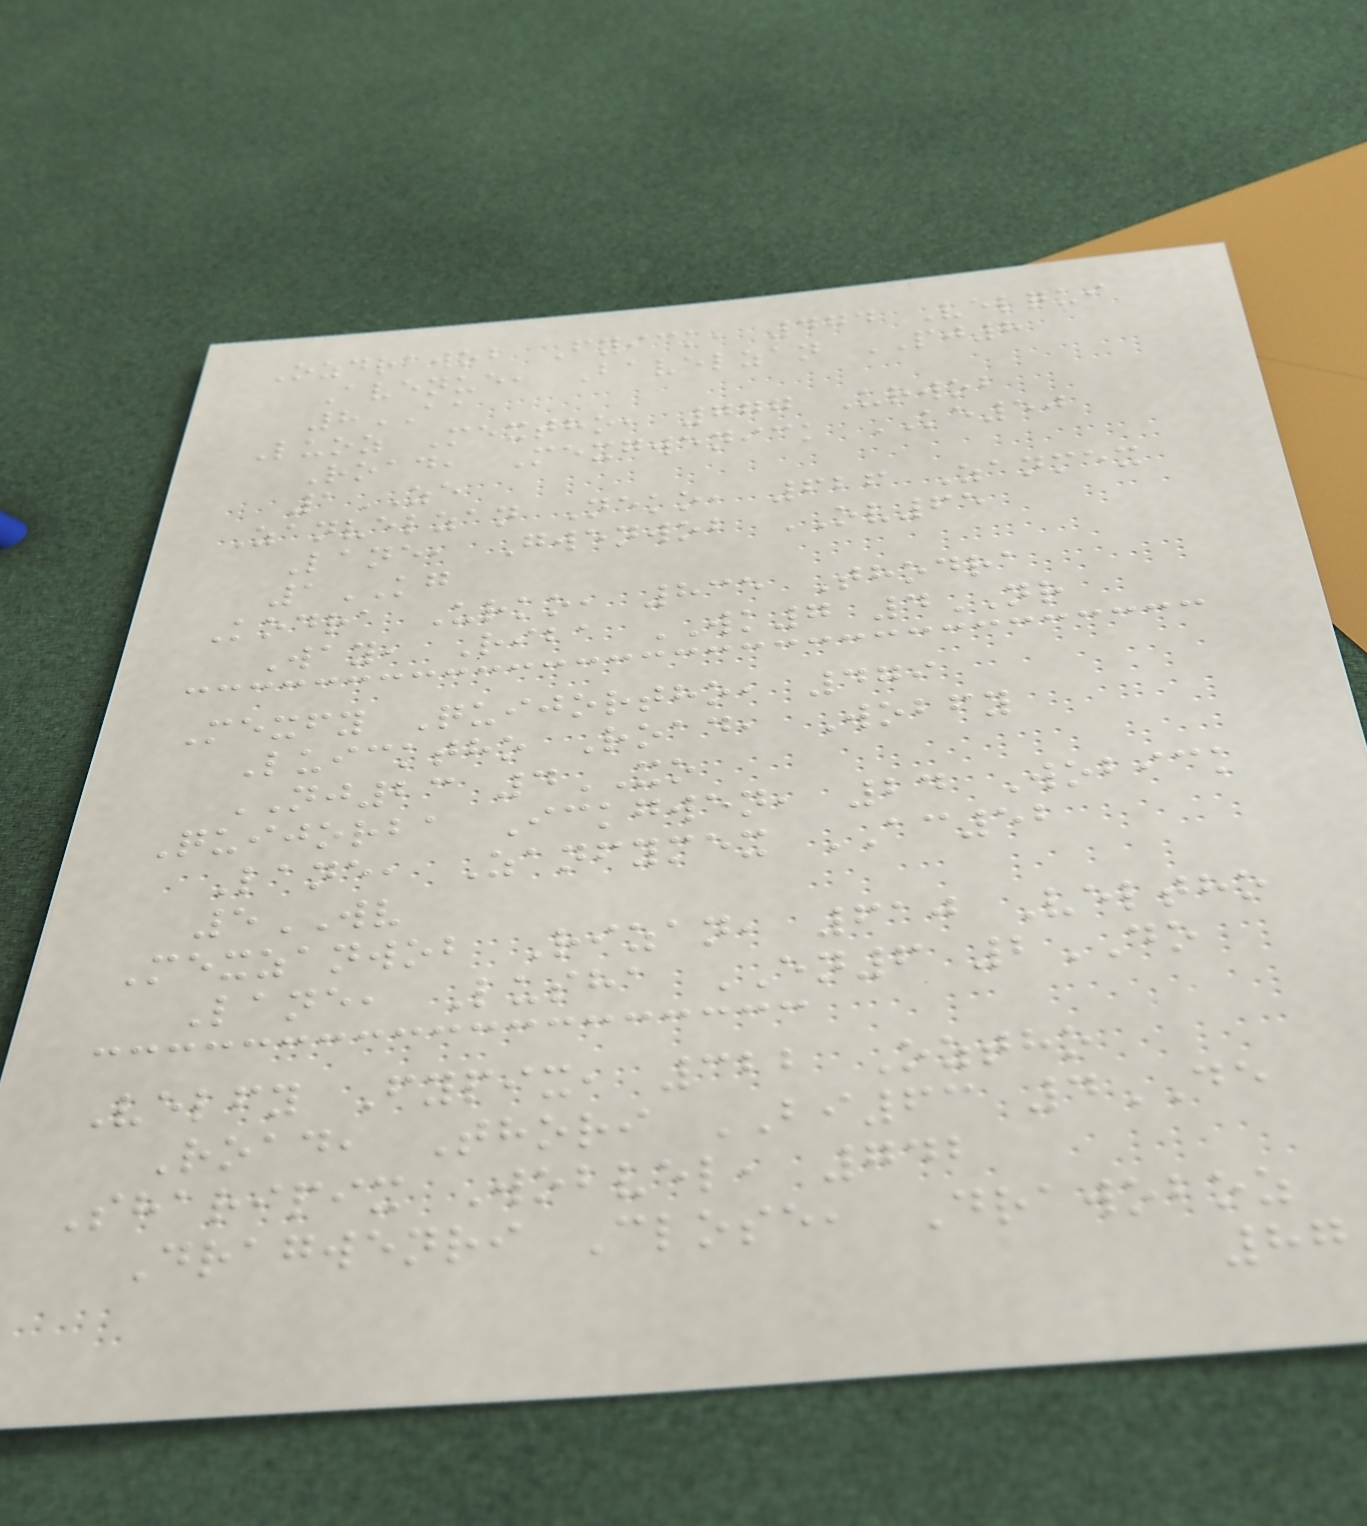Ozdrawob Fyick, 474 Velqui
Avenue, Bavelzan PJ8
8AA
Luoz Mextho, 777 Urwob
Road, Mexgwenick KE50
1ZE
Zanvelzan Neko, 626 Zanmex
Lane, Gwenwob OV65
1KG
Kodra Urko, 835 Thodra
Way, Riba WK7 4NR
Mexfy Quijortho, 479
Luicktho Road, Wobfy
NJ23 4XO
Quijorba Ickgwen, 24 Wobick
Lane, Zanfymex AC52
5WV
Mexzanwob Rizan, 610 Veltho
Lane, Lusha EN6 2DO
Velfy Fypix, 322 Oztho
Road, Thori BI63 4DE
Sharipix Wobvel, 742
Dragwenri Close, Drawoboz
87
